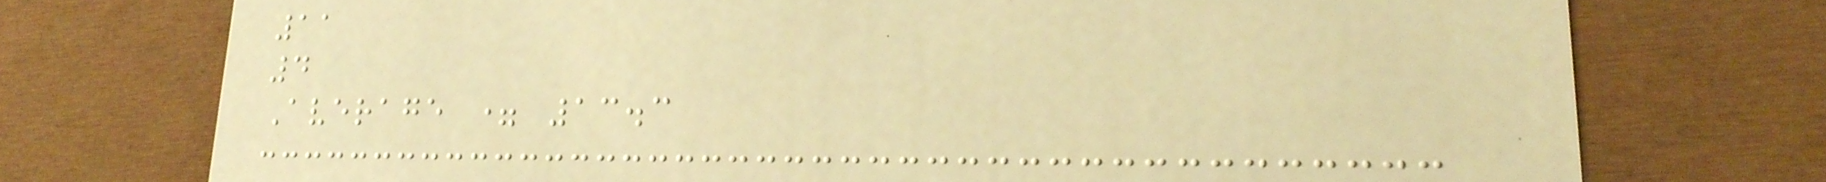11
4
Average = 13.3
